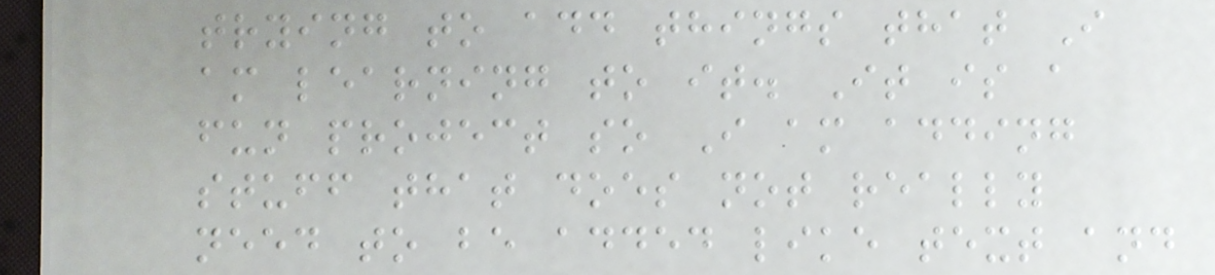trying to add things that I
am learning to it. It is a
fun project so I am adding
stuff that does not really
need to be added like text and
